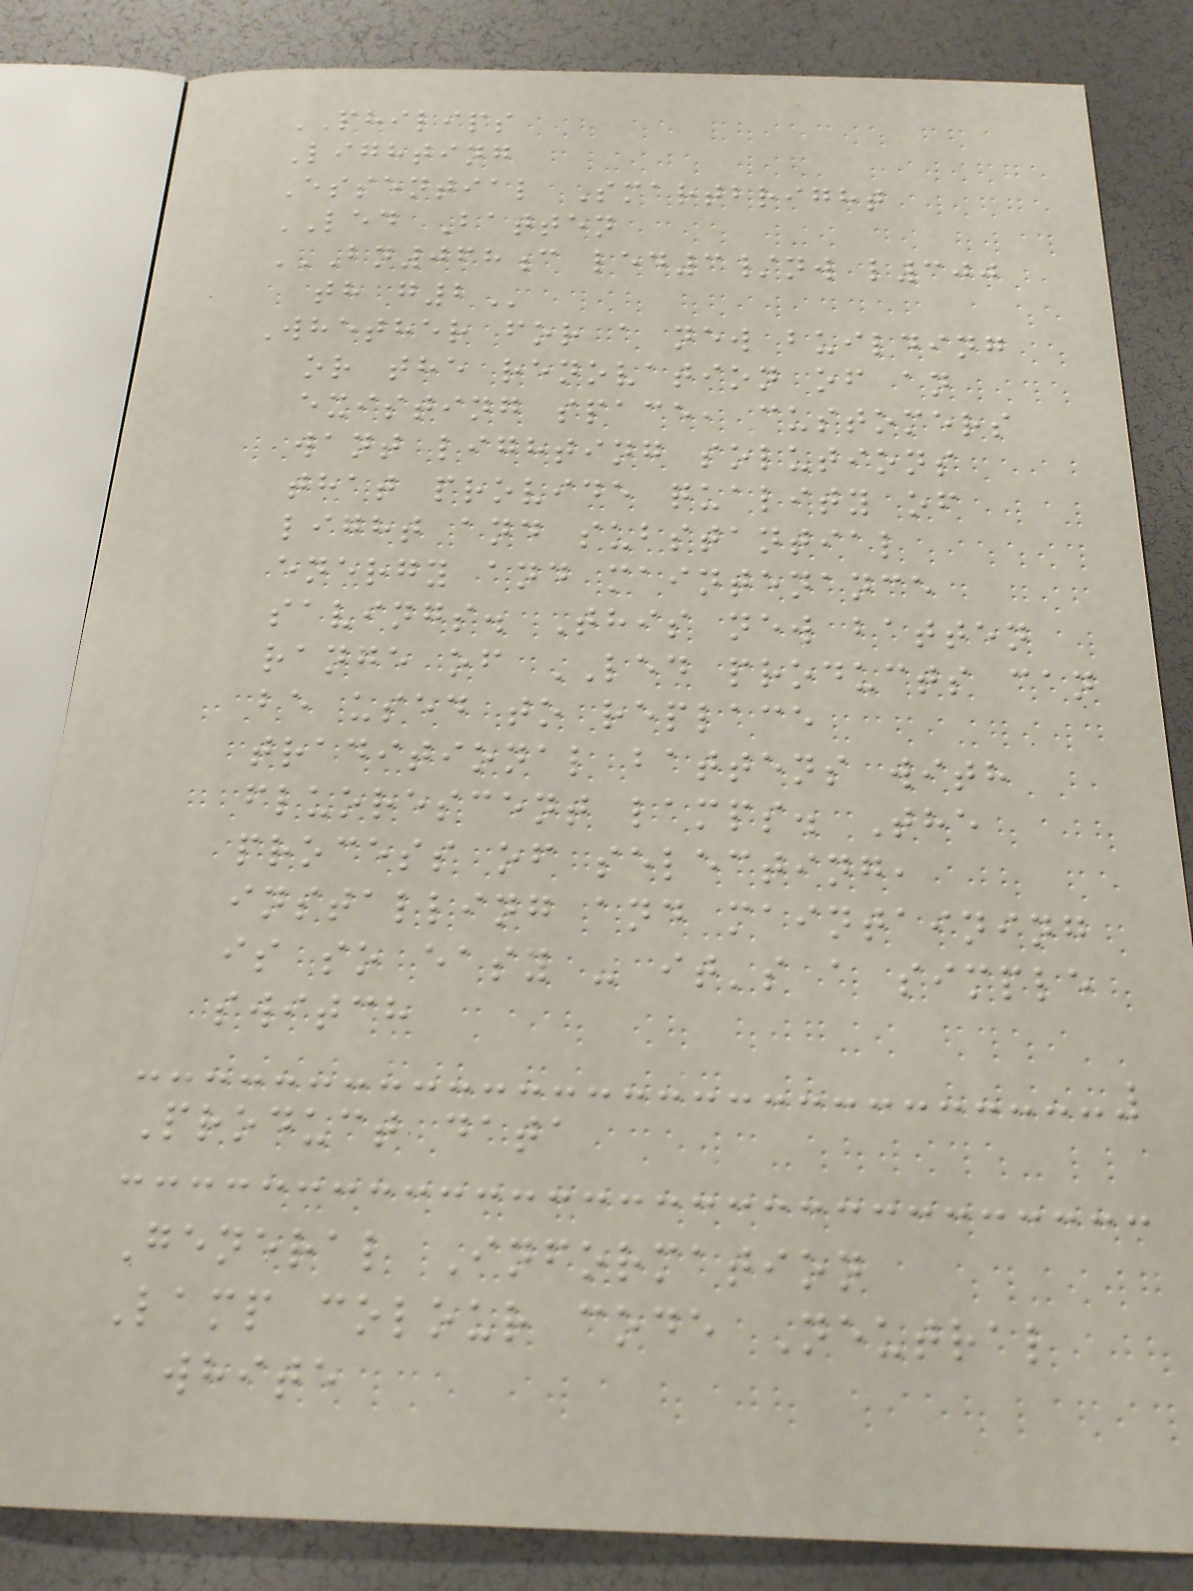PHILIPS
Lighting
Essential Smartbright
LED Batten
BN068C LED3/NW L300
TH G2
Whether for a new building
or the renovation of an
existing space, customers
want lighting solutions
that provide quality of
light and substantial
energy and maintenance
savings. This new batten
range of LED products can
be used to replace
traditional battens with
fluorescent lamps. The
process of selecting,
installing and maintaining
is so easy - it's a simple
switch
Product data
General Information
Lamp colour code Neutral
white
